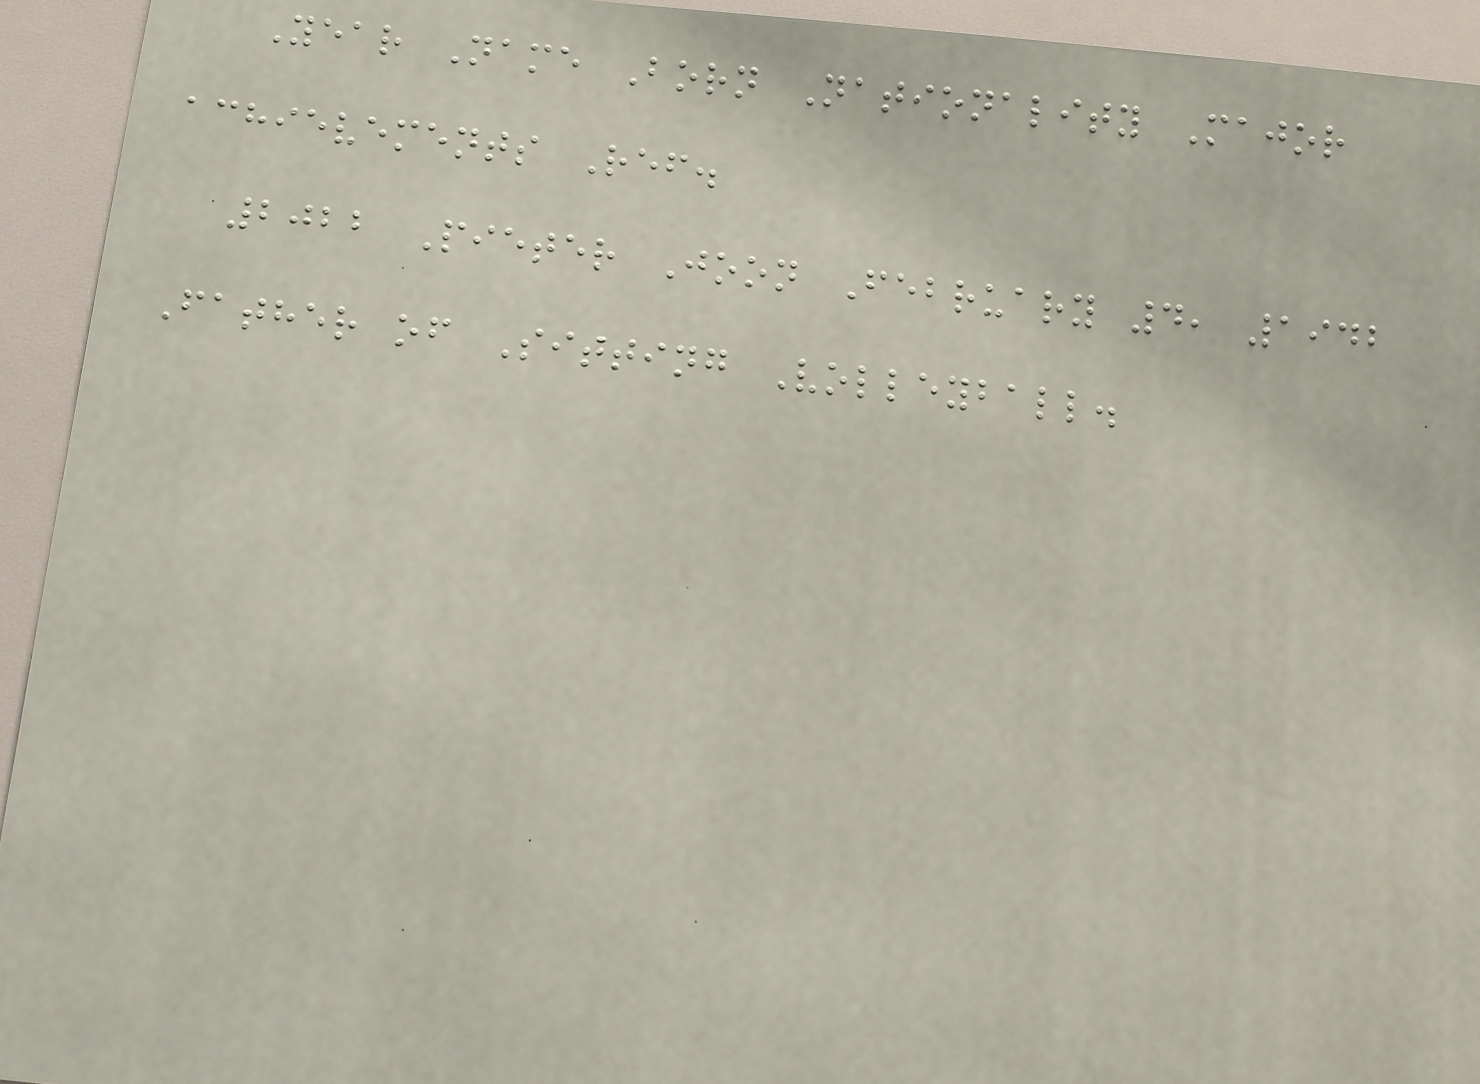Year Name Born Nationality Major
achievements Ref.
2022 Pieter Joon February 4, 1942
Father of Sitting Volleyball.
